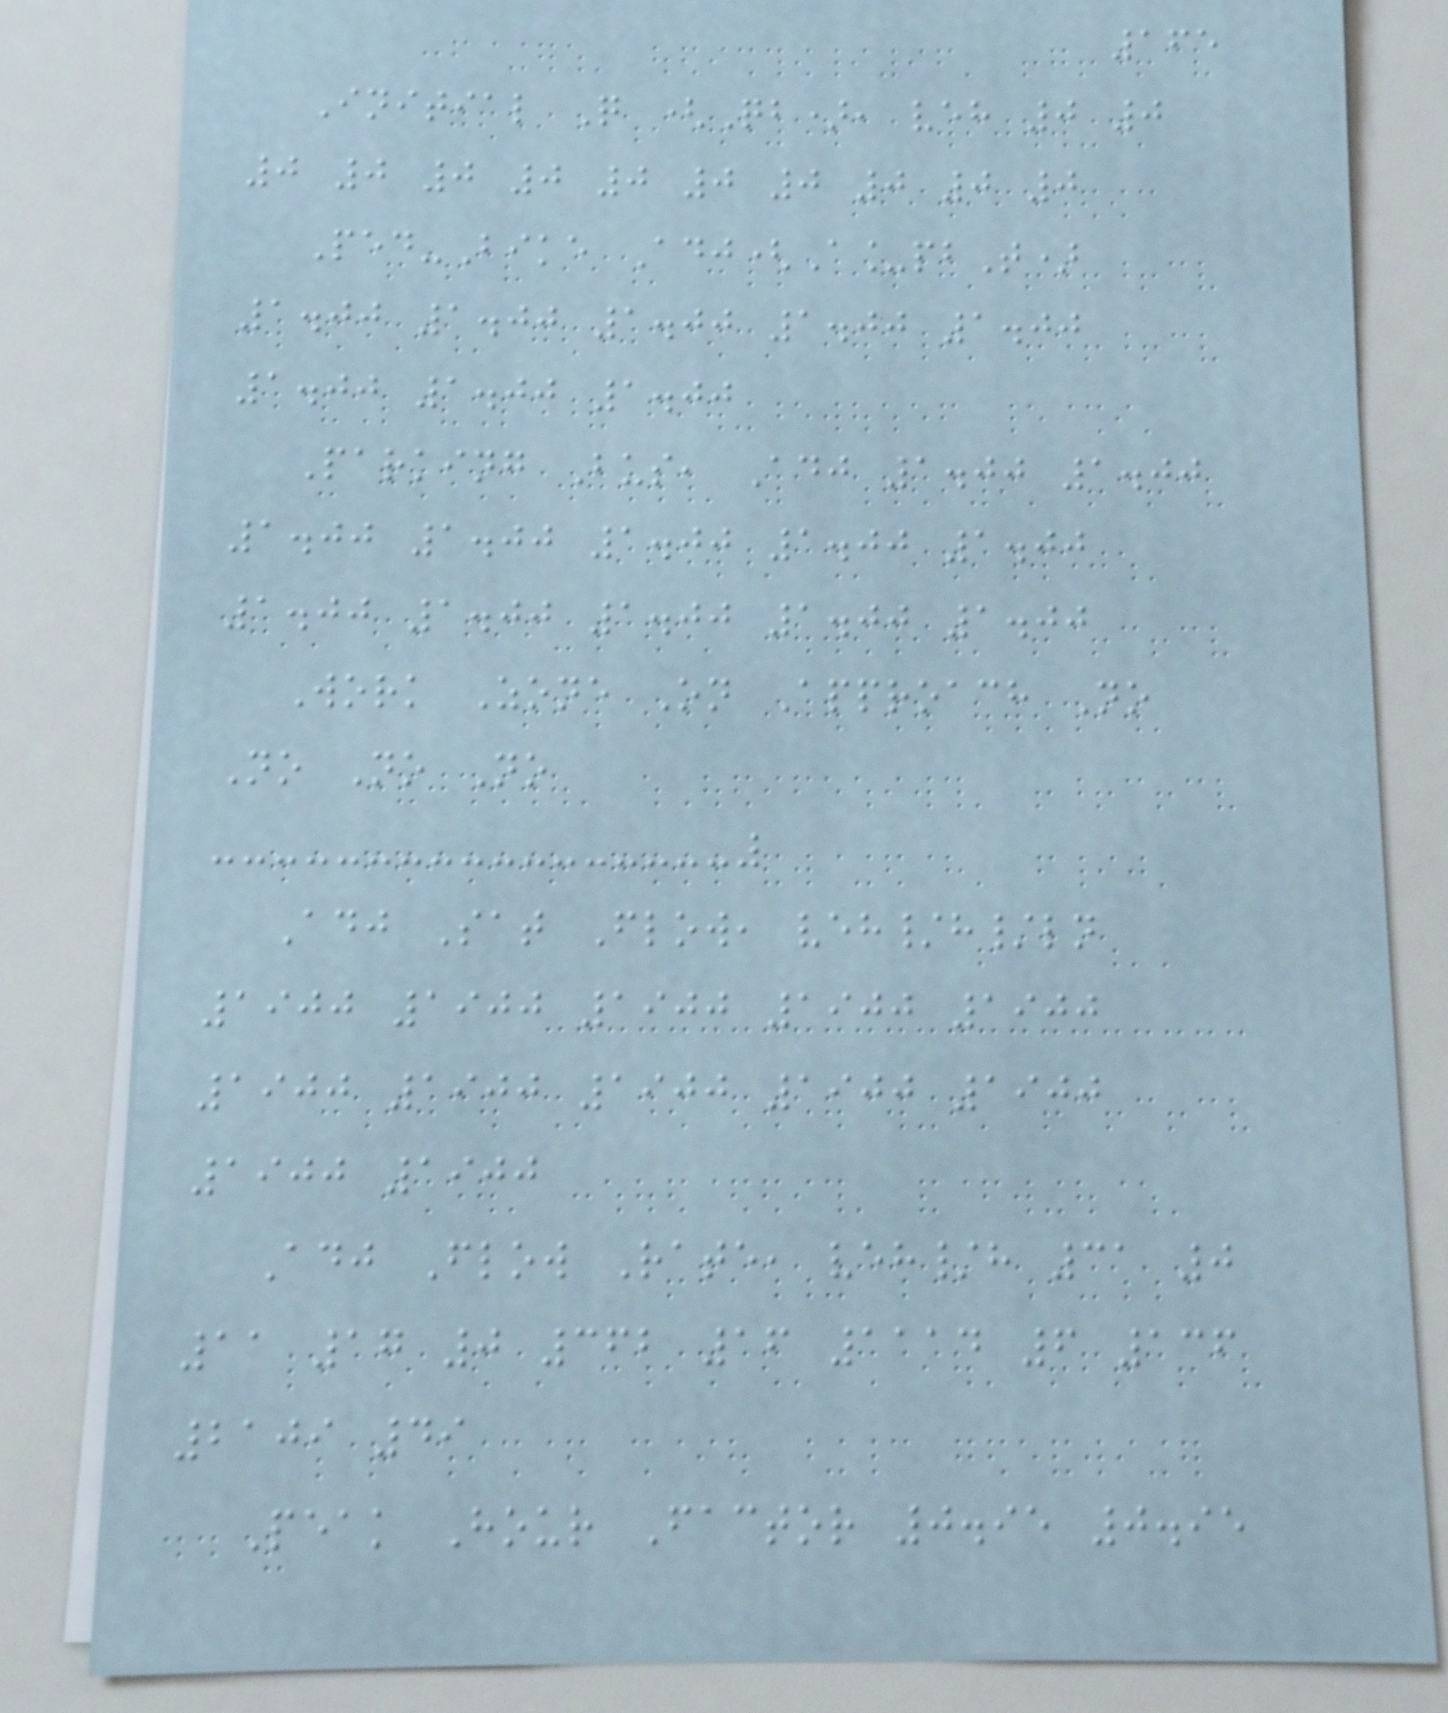165
Initial Q (Qb), veh 0 0
0 0 0 0 0 0 0 0 0 0
Ped-Bike Adj(A_pbT)
1.00 1.00 1.00 1.00 1.00
1.00 1.00 1.00
Parking Bus, Adj 1.00 1.00
1.00 1.00 1.00 1.00 1.00
1.00 1.00 1.00 1.00 1.00
Work Zone On Approach No
No No No
Adj Sat Flow, veh/h/ln
1900 1900 1900 1900 1900
1900 1900 1900 1900 1900
1900 1900
Adj Flow Rate, veh/h 31 0
11 17 0 362 16 1114 6 136
2109 49
Peak Hour Factor 0.95 0.95
